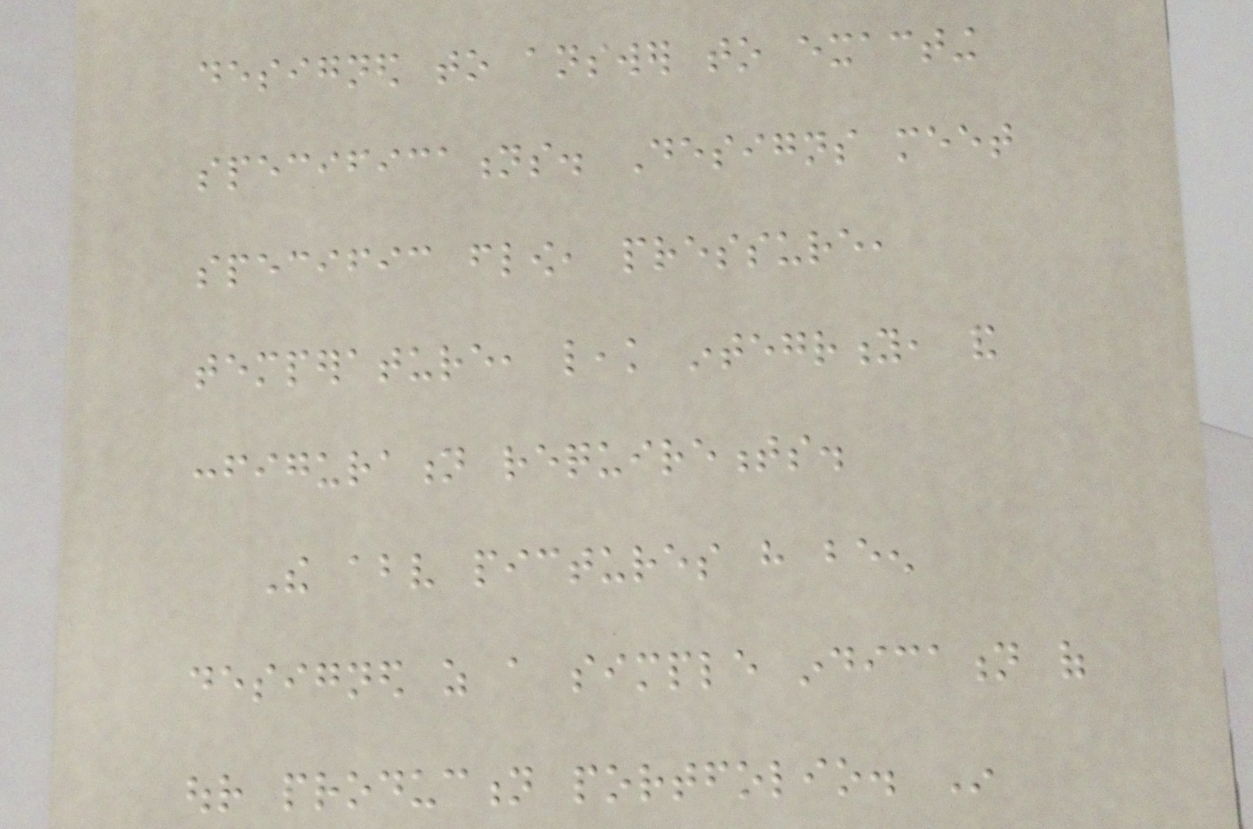designed to answer to exacting
specifications. Designs meet
specific flow, pressure,
temperature, leak integrity, and
configuration requirements.
The above pictures have been
designed as a simple indication of
our production portfolio. In
